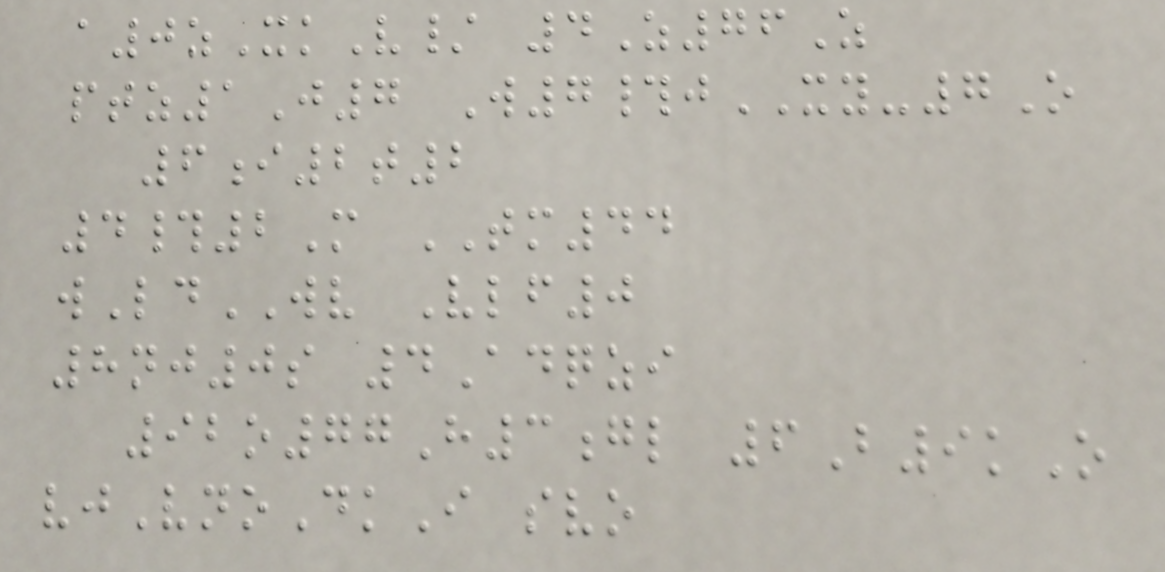a0zXkV/ 4Z76Z
ptz1J7 W7#jXY-7O
6i2t2
4#2M TM44
wLdWV Vlf0
8nj0s 4Adqzi
92o77H3gl 6B9kO
vjVnoDkI svo
